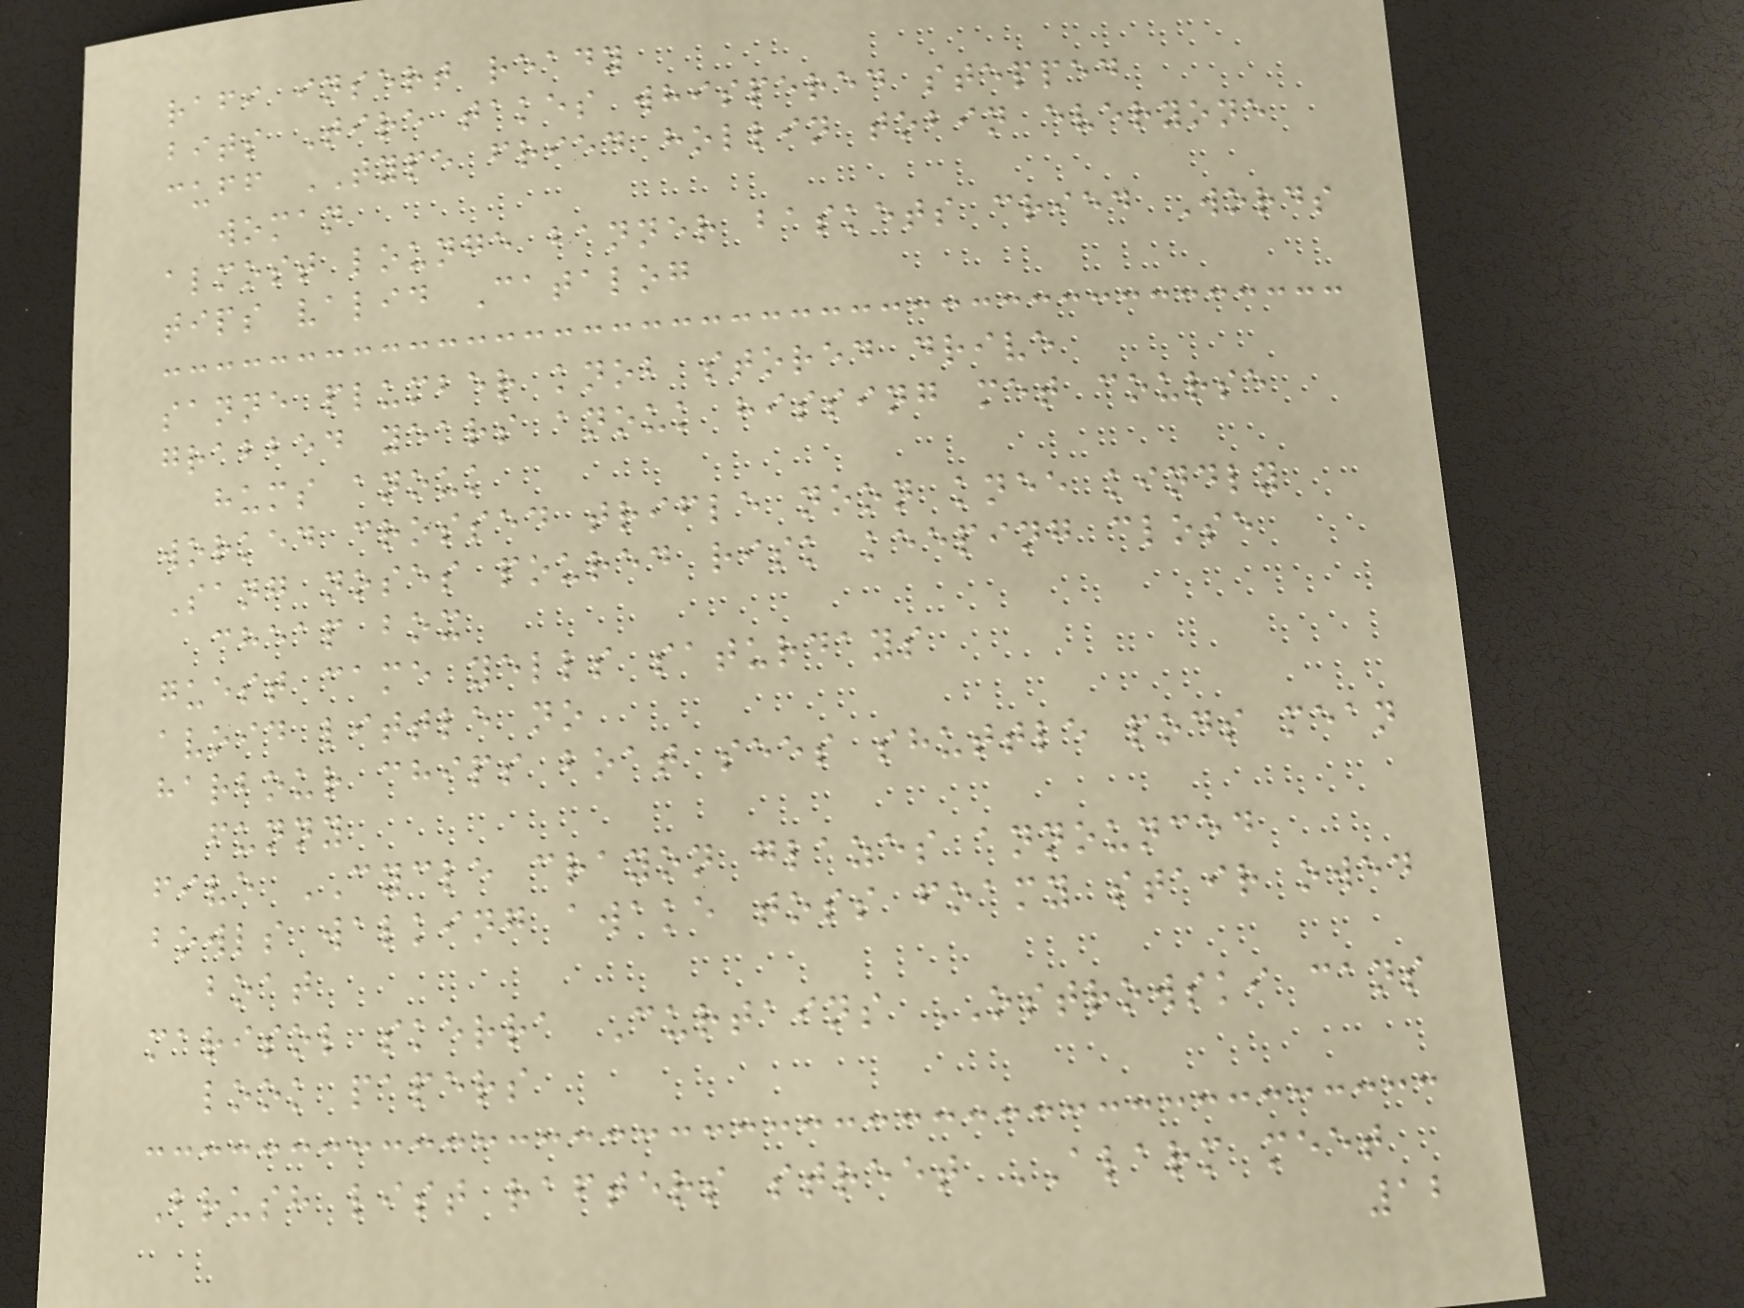rafi insert ready
bits Tire takes whispered stepped
cuff TYPE fried hollin tobin everyone
woman
almost lounge banner baskets cried Words
tips valid Catalog
sanne plumber knob stored drive
grabbed years anouk hissing met course
hums anouk
worked crossed trifle noon knee kindly
Sang noses poured risk keeping close
cheap box
guest came yells saturdays
avoid little no
harbour chips boat sees shuttle pods mean
funny
five CYCLE crayon glazes announced
bowls walking awake toss foamy stair owed
boat
marisol skerra Curtains OSTROWSKI cans
look papers
Brush list rafters street ALARM meet
12
